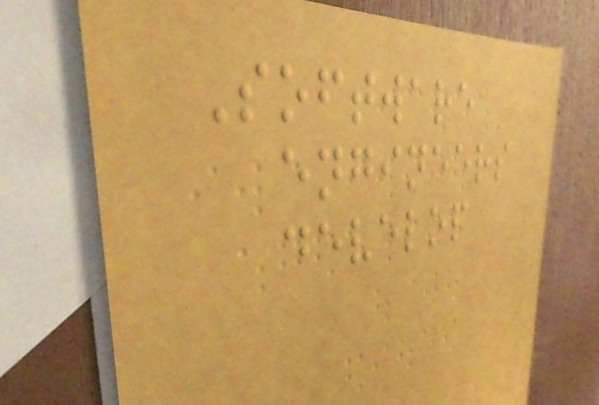Software
engineers
develop
